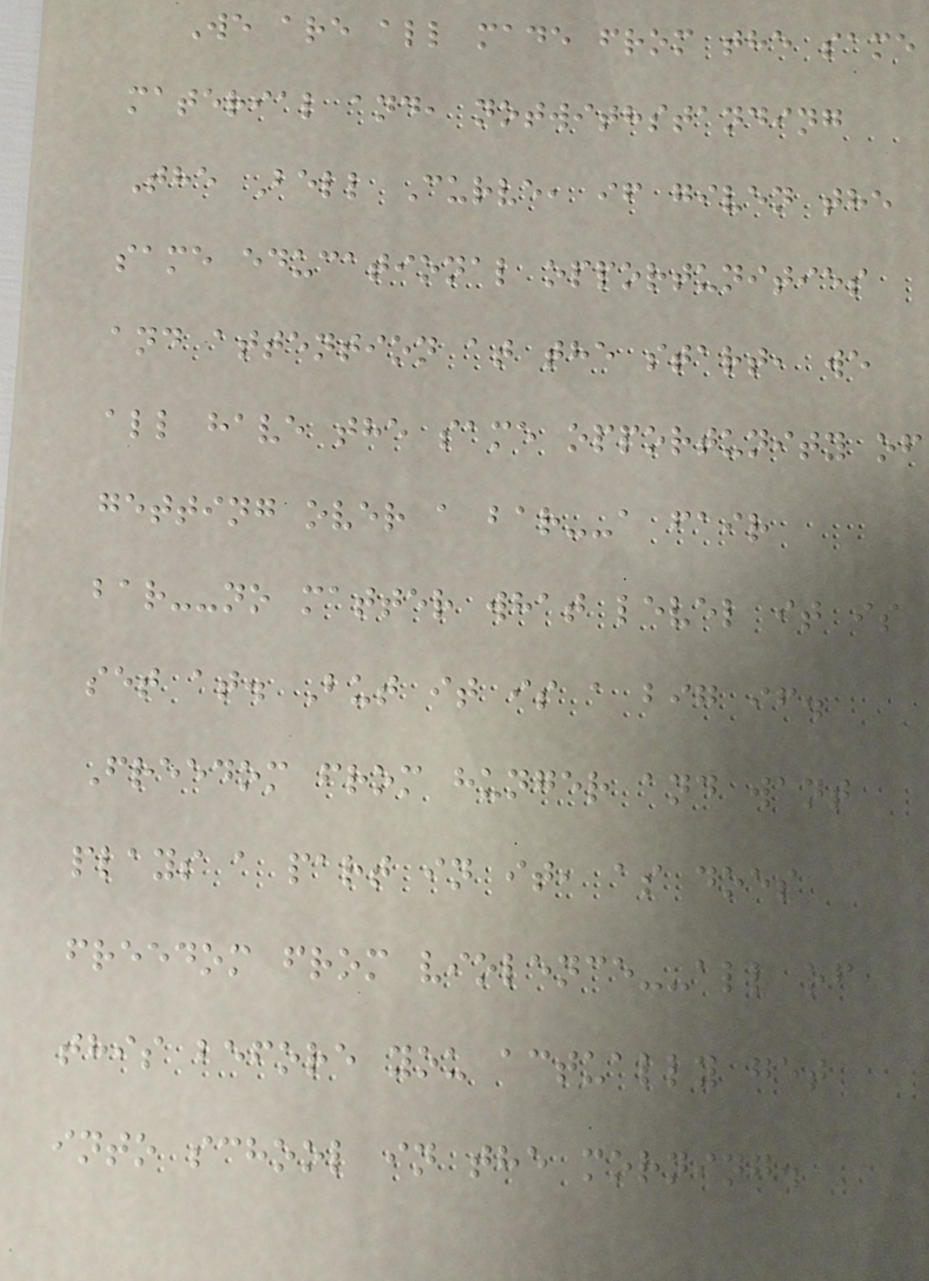We are all made from the same
material and, notwithstanding
The Bell Curve, if given the
same educational opportunities
and attention at the start, we
all have the same opportunity of
getting over a bar--a fair
bar--no matter what level it is
set at. But it is a big if.
Freedom from hunger and want
plays a part in it, as does
freedom from violence--all of
this before you actually get
into school in the morning.
